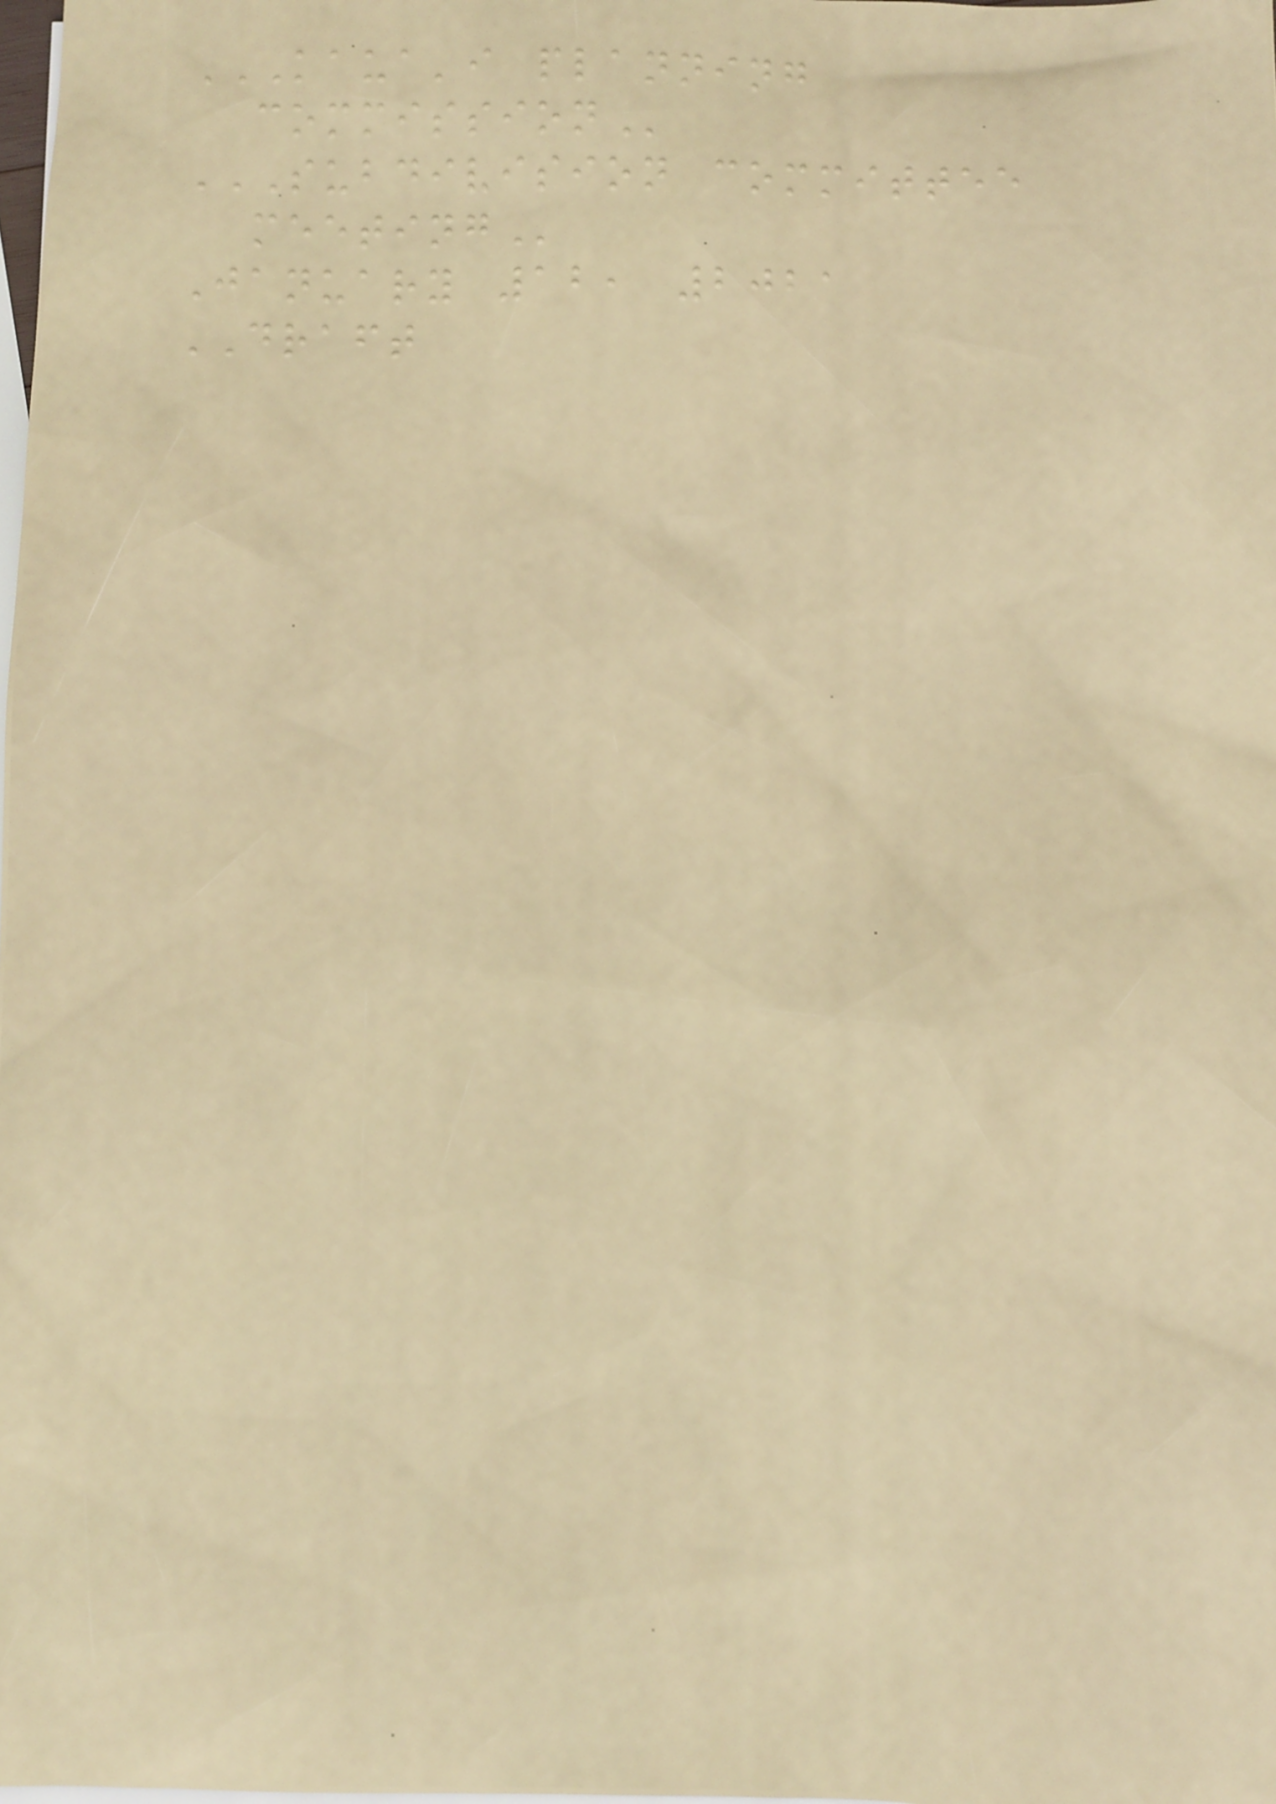KAUA'I PLANNING
COMMISSION
SUBDIVISION COMMITTEE
MEETING
January 12, 2021
DRAFT
